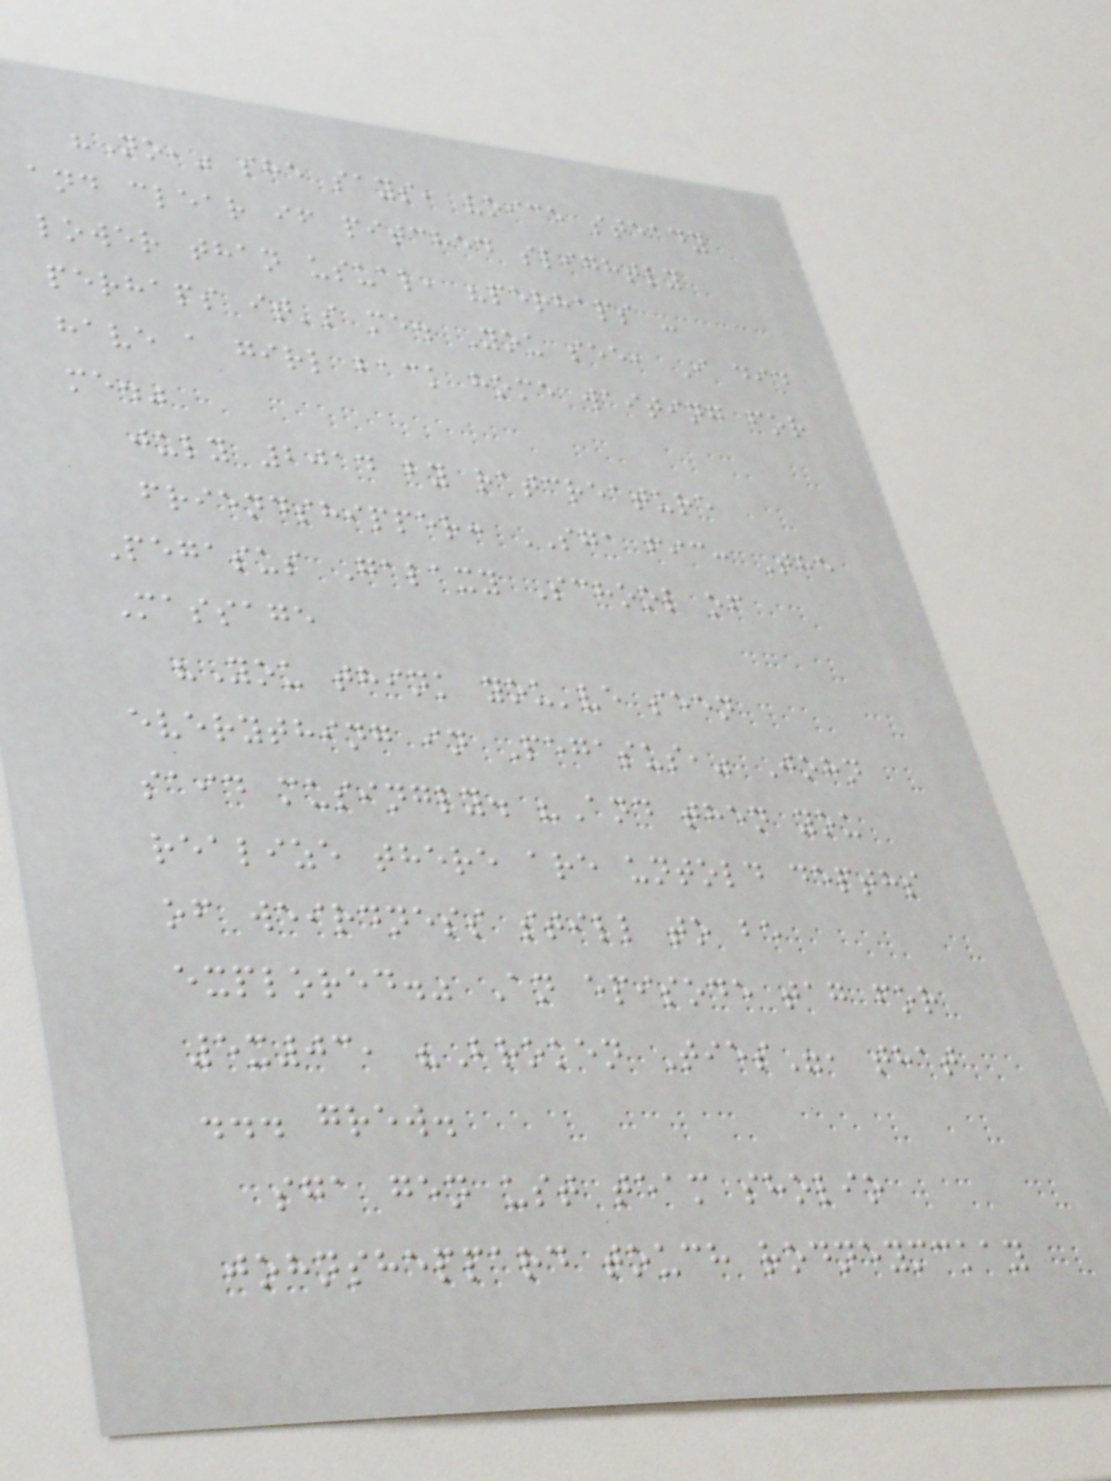"No," she says, voice steady
and clear if pitched slightly
lower than usual, "perhaps -
perhaps it's me. You see, I did
have a girl back home waiting for
me."
july 2014 by ratcreature
friendshipper: SGA fic: The
Pegasus Galaxy School of
Massage
"You think you've seen
everything in Pegasus," John
said musingly. "And then you
realize there are untold depths
of weirdness still to be
explored." An episode tag for
5x03, "Broken Ties", that
... grew.
sga gen ust team sholio
johnsheppard touch rodneymckay
